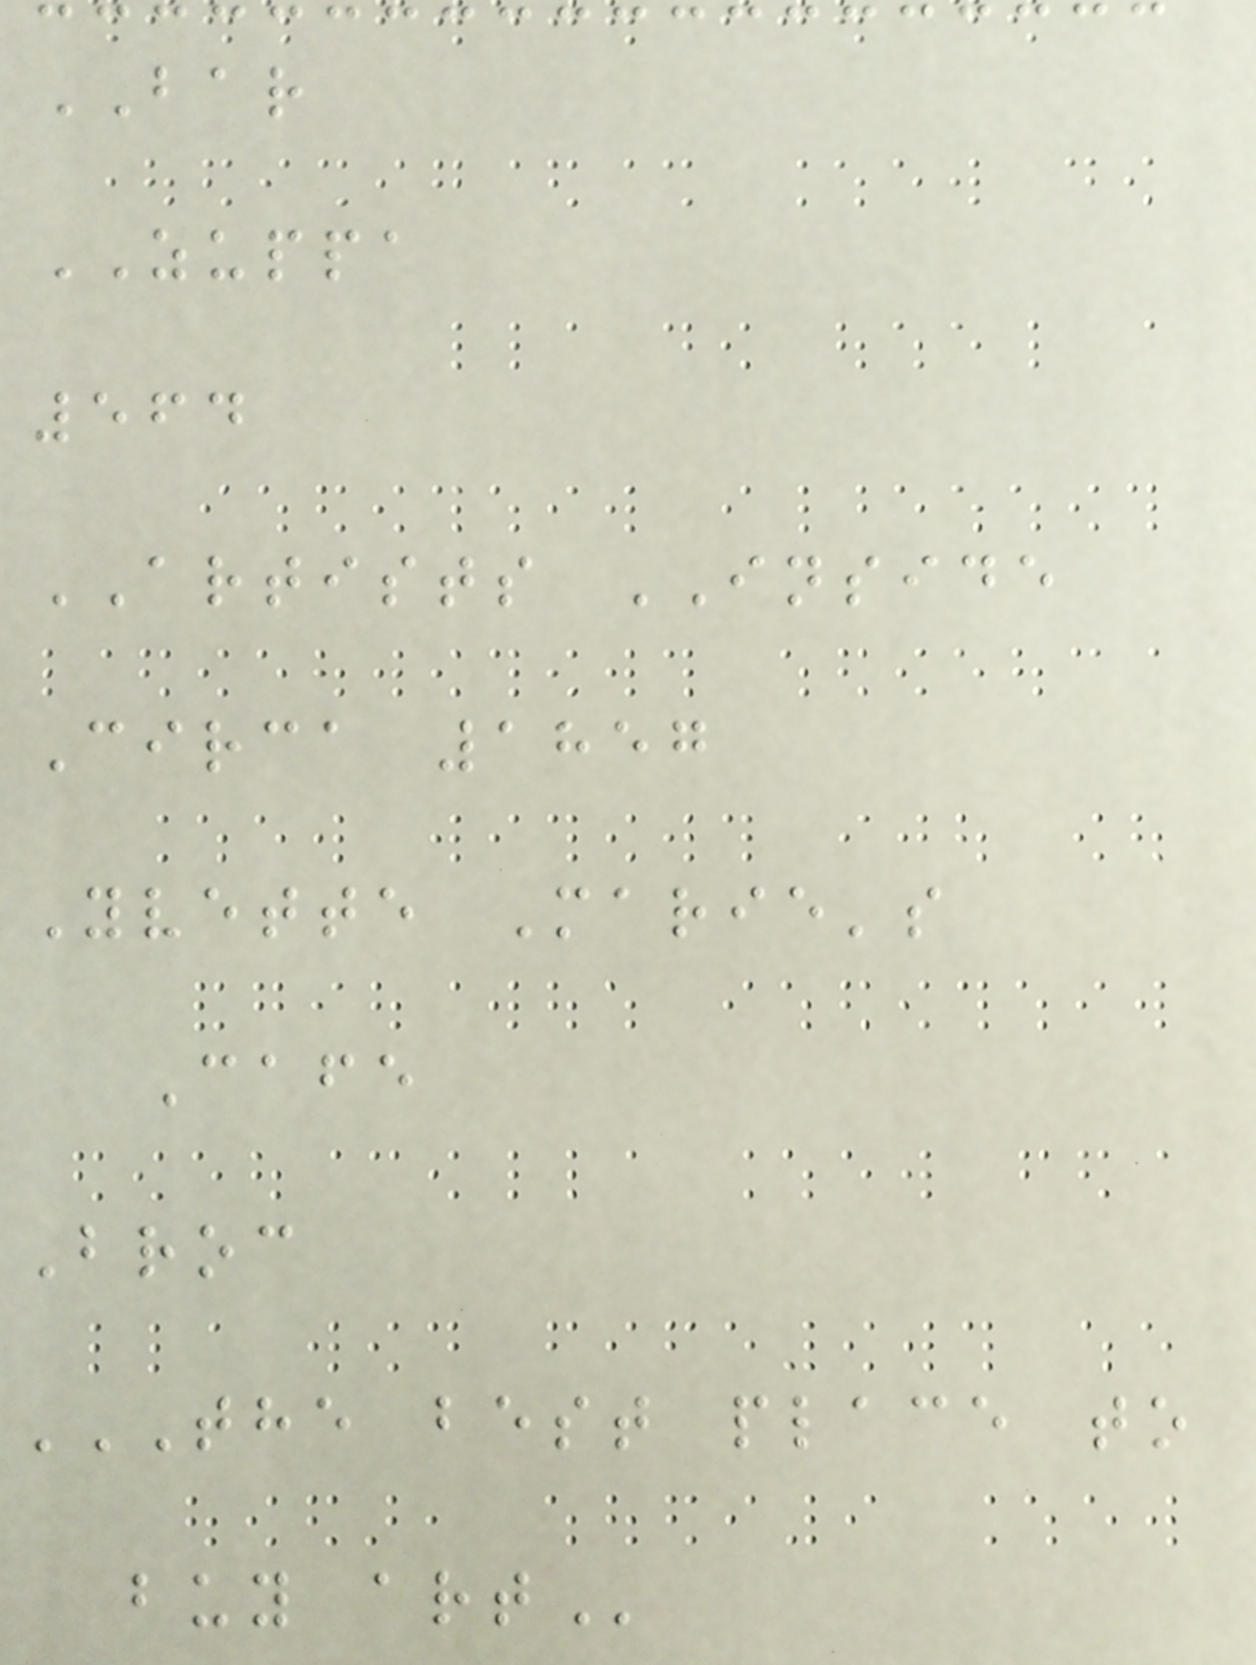BAR
ZUPPA
564
ARTISTS INSIDE
Circa 1857
Yvette Marie's
Cafe
Broc
THE BEST PLACE TO
BUY ART
